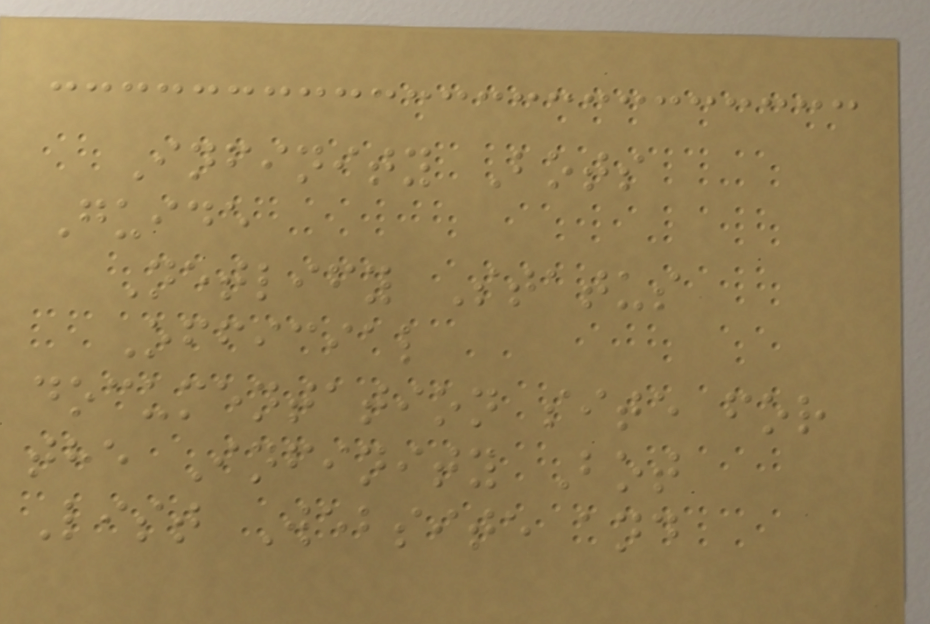Infinity Bots
Guide
Netlify Status
Official
documentation site for
the Infinity Bot
List Website and
